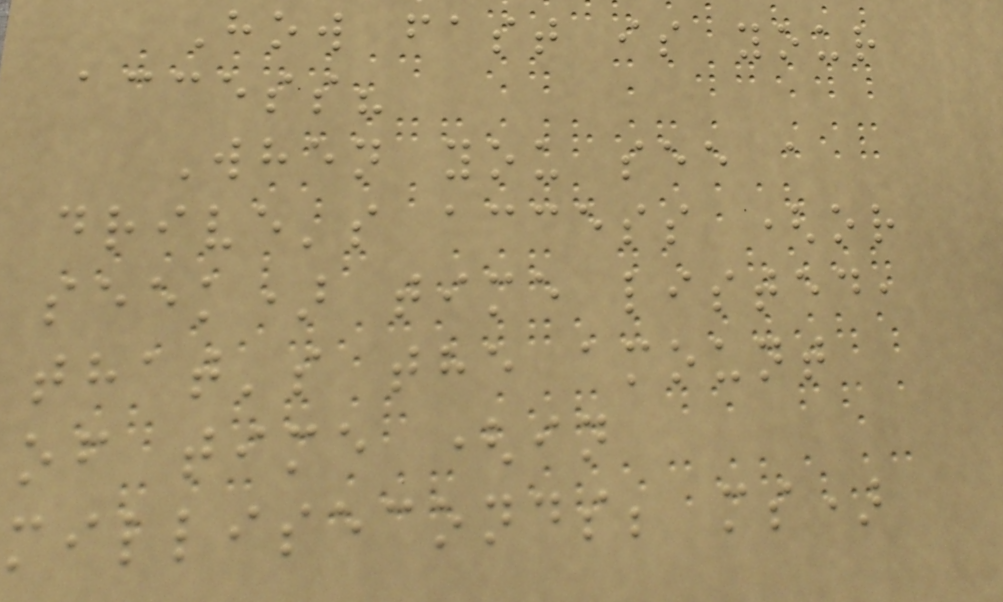How fast is your
access?
When you see a
drive's access (or
seek) time listed,
that's the amount
of time (in
milliseconds; ms)
